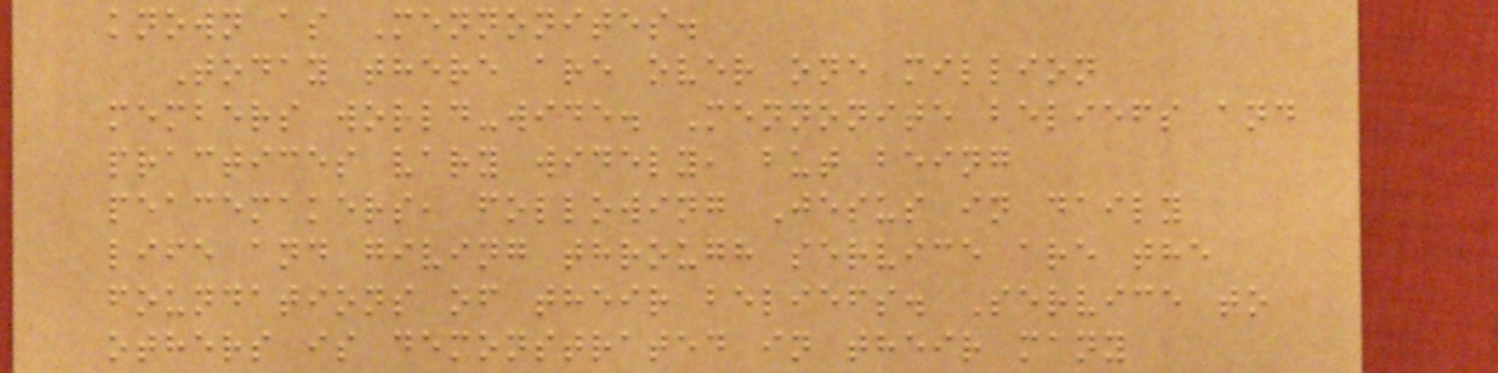known as Mennonites.
Today there are over one million
members world-wide. Mennonite beliefs and
practices vary widely, but being
peacemakers, following Jesus in daily
life and giving through service are the
foundations of their beliefs. Service to
others is demonstrated in their many
